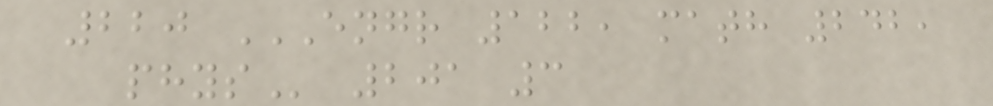220 ENGR 122, MATH 242,
PHYS 201 3
